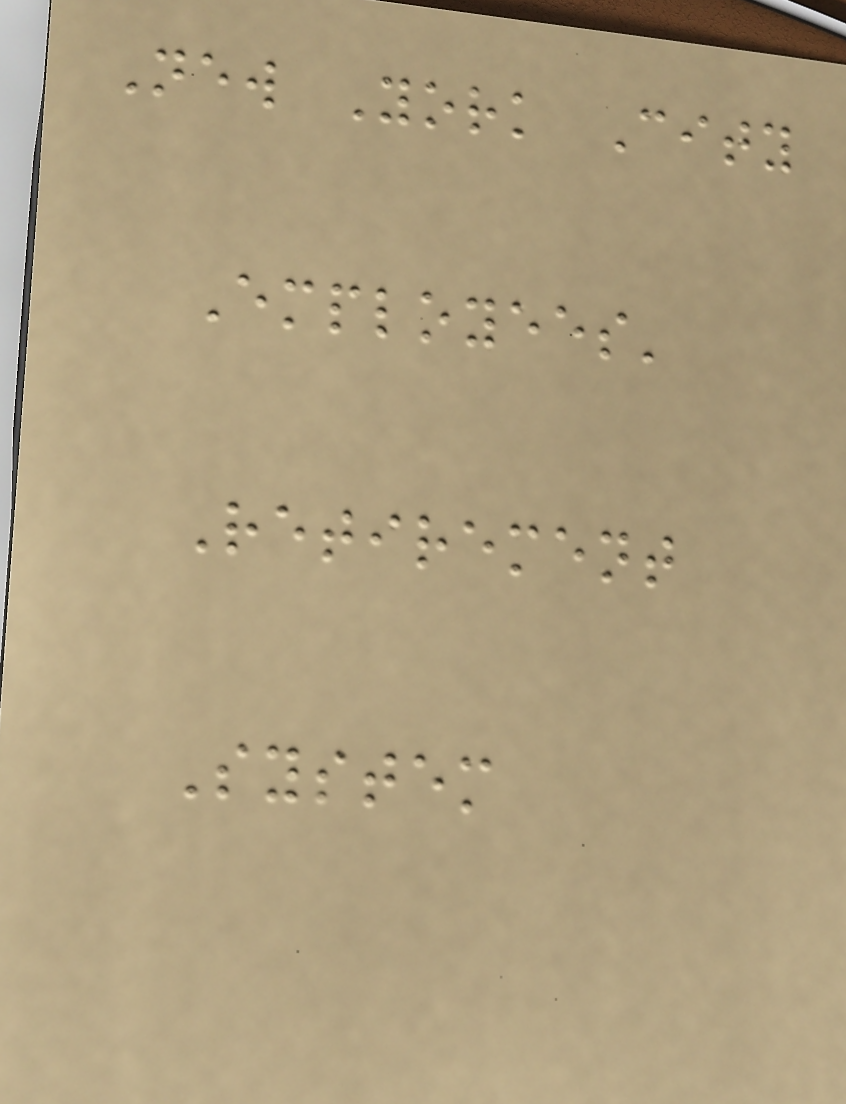New York City
Employees'
Retirement
System
